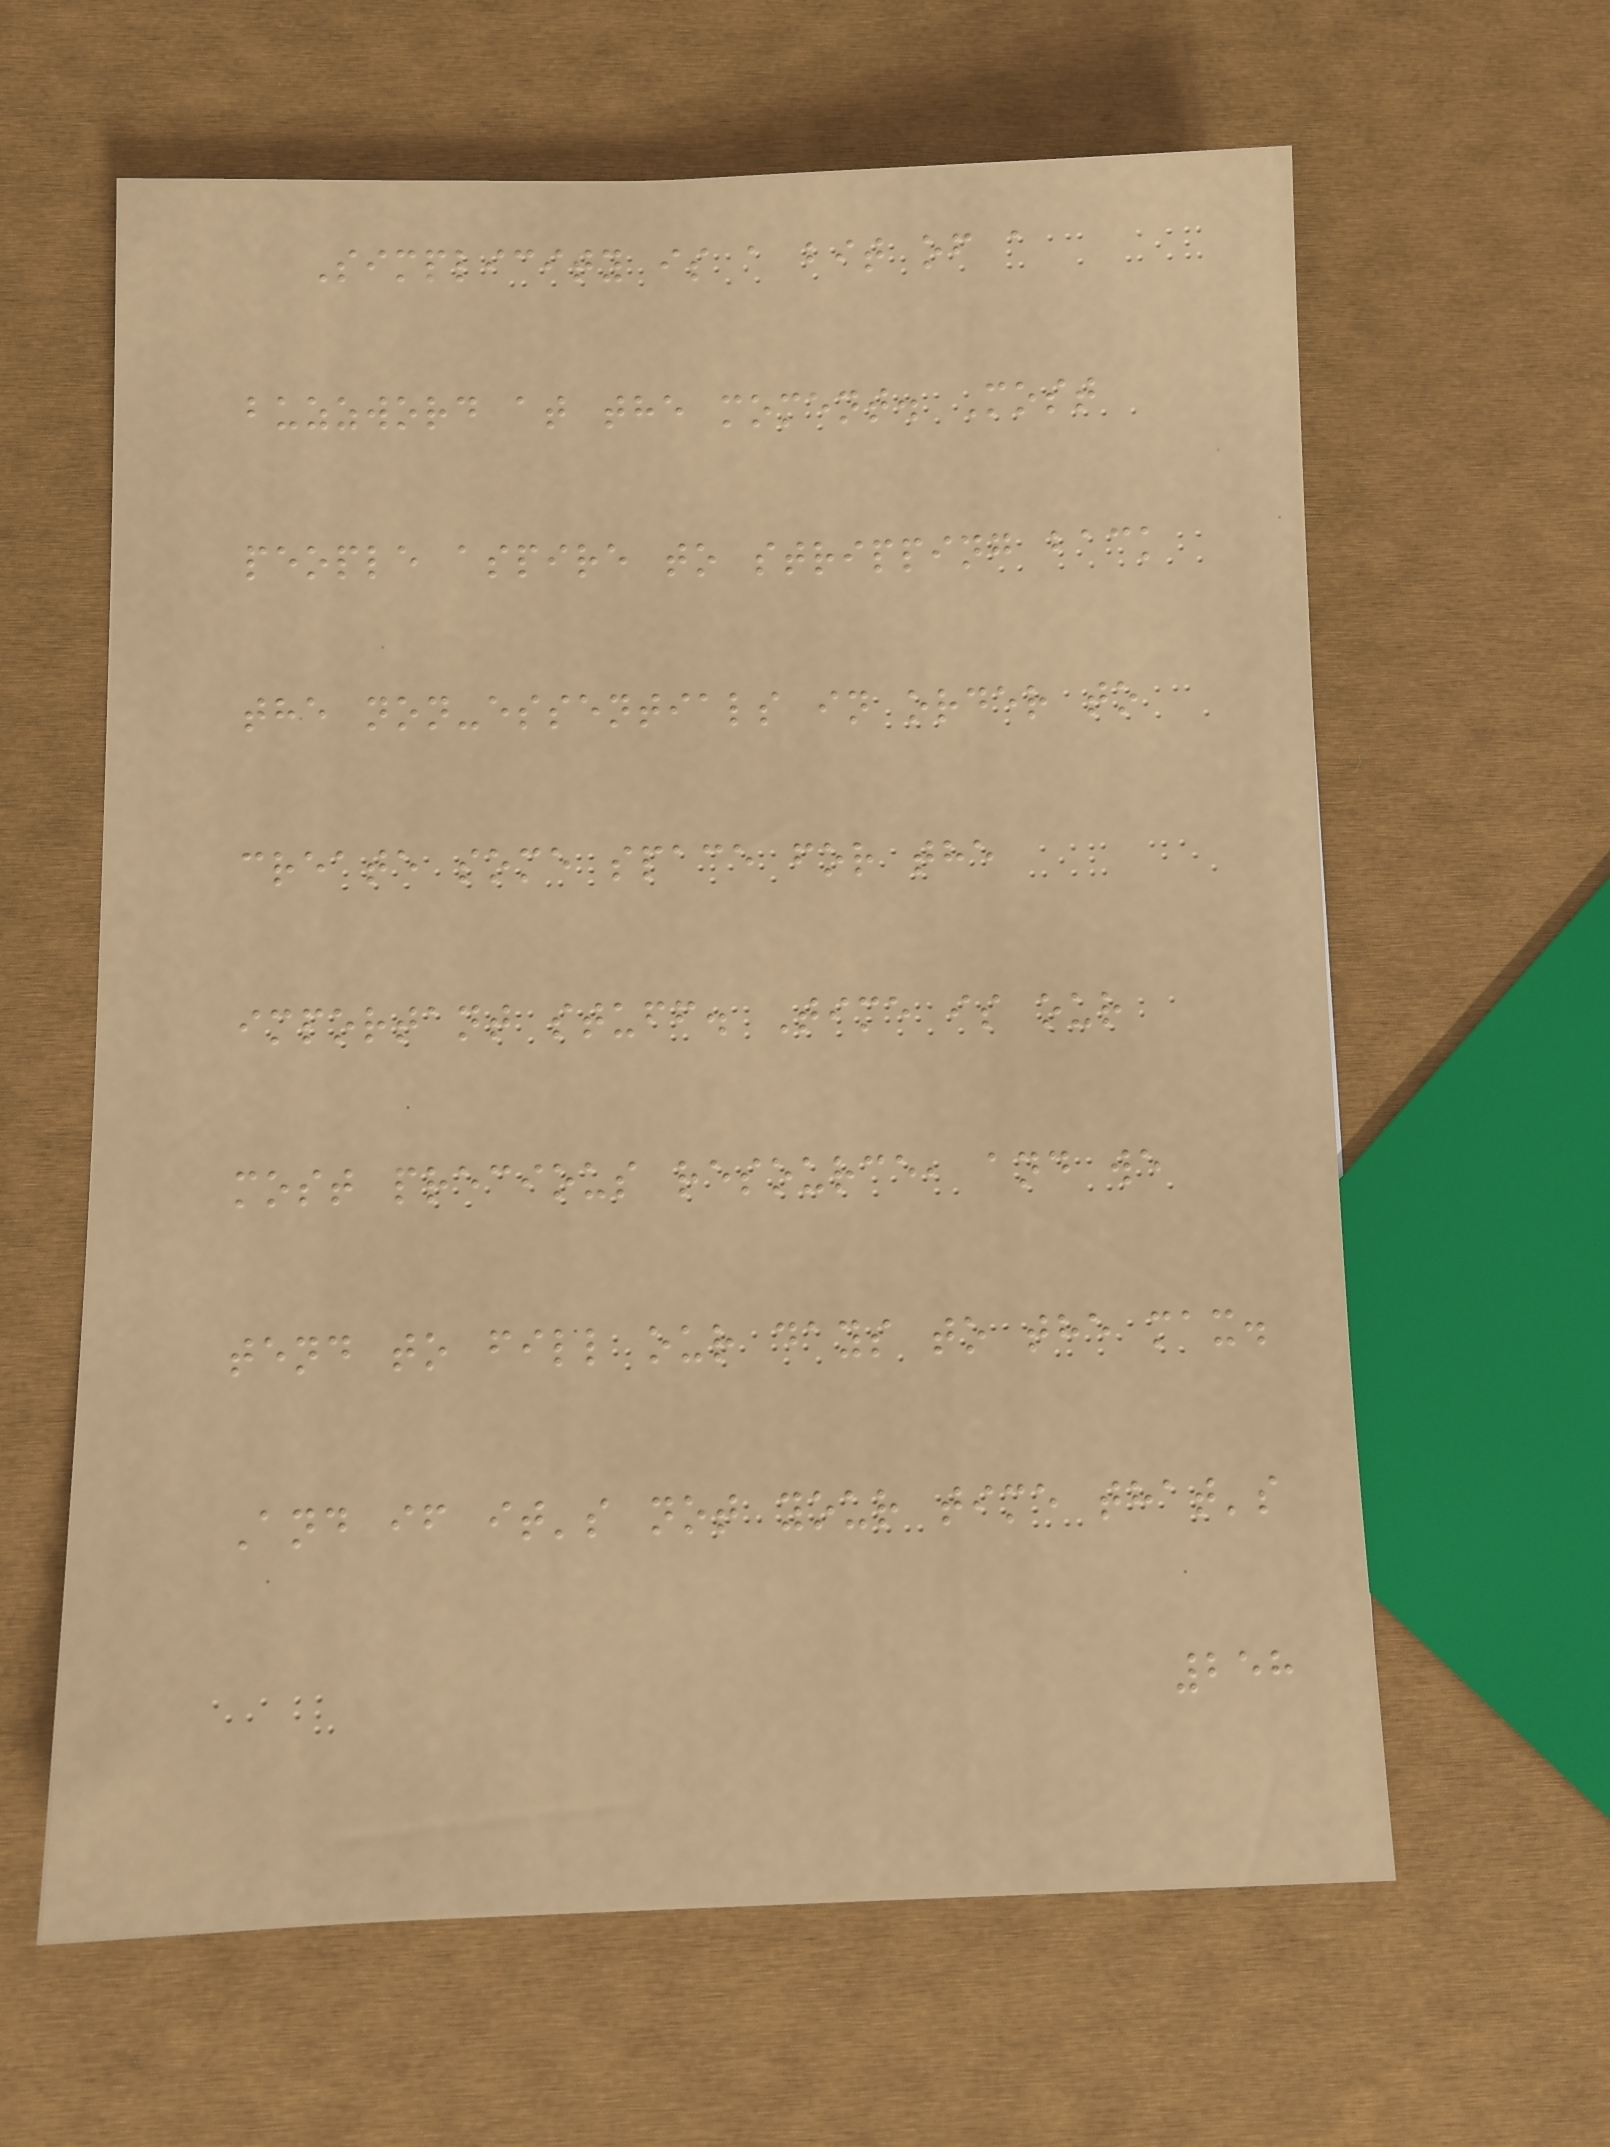Simplicity is a bit of a
buzzword at the moment. Most
people aspire to stripping back
the non-essentials in order to
create some space for the
important stuff. Time is our
most precious resource, and we
tend to fill our days to the max.
And if it's not your time that's
258
